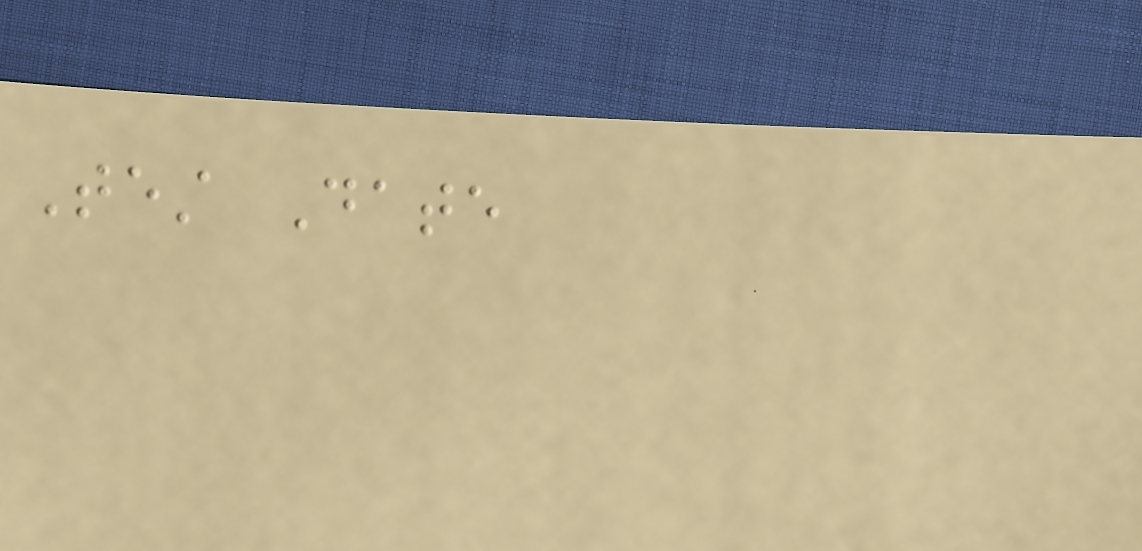Test Date
